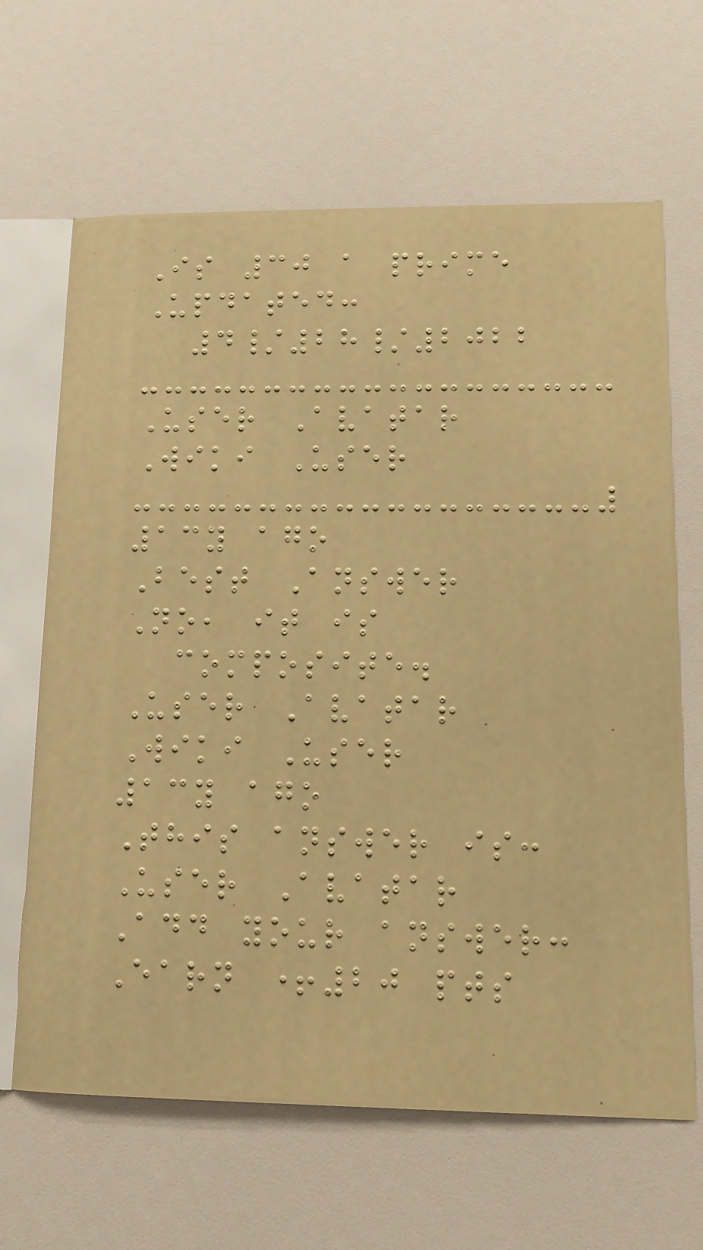Is 30 a prime
Updated:
4/28/2022
User Avatar
Wiki User
13y ago
Best Answer
No, it is
composite.
User Avatar
Wiki User
13y ago
This answer is:
User Avatar
Add your answer:
Earn +20 pts
